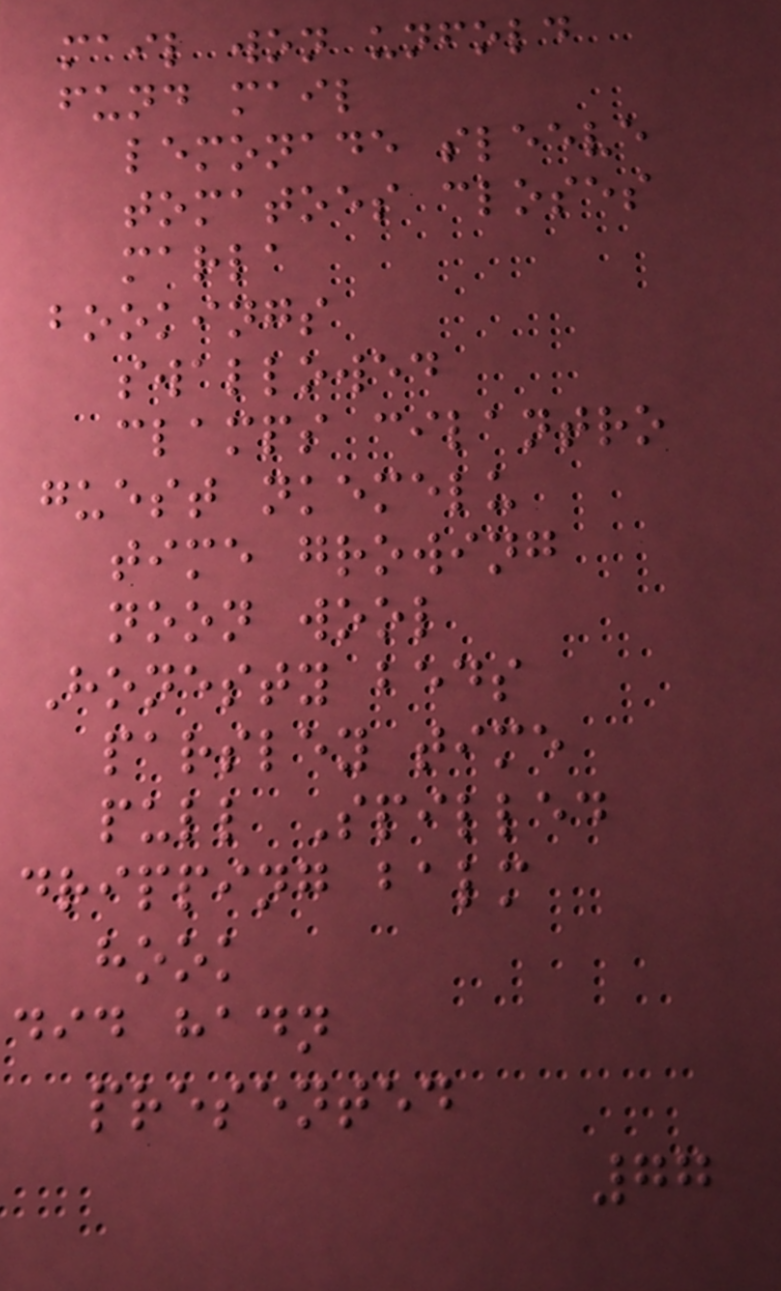mail won unfold
fund mail
lemonade sleeve
tomatoes closes
marla
bookings
swallowed
clamps cilantro
guest nkemelu
time growing
noon wool
Honesty beds
parsley time
pull Spilled
dripping balm
hook
did hadn
presented
77
